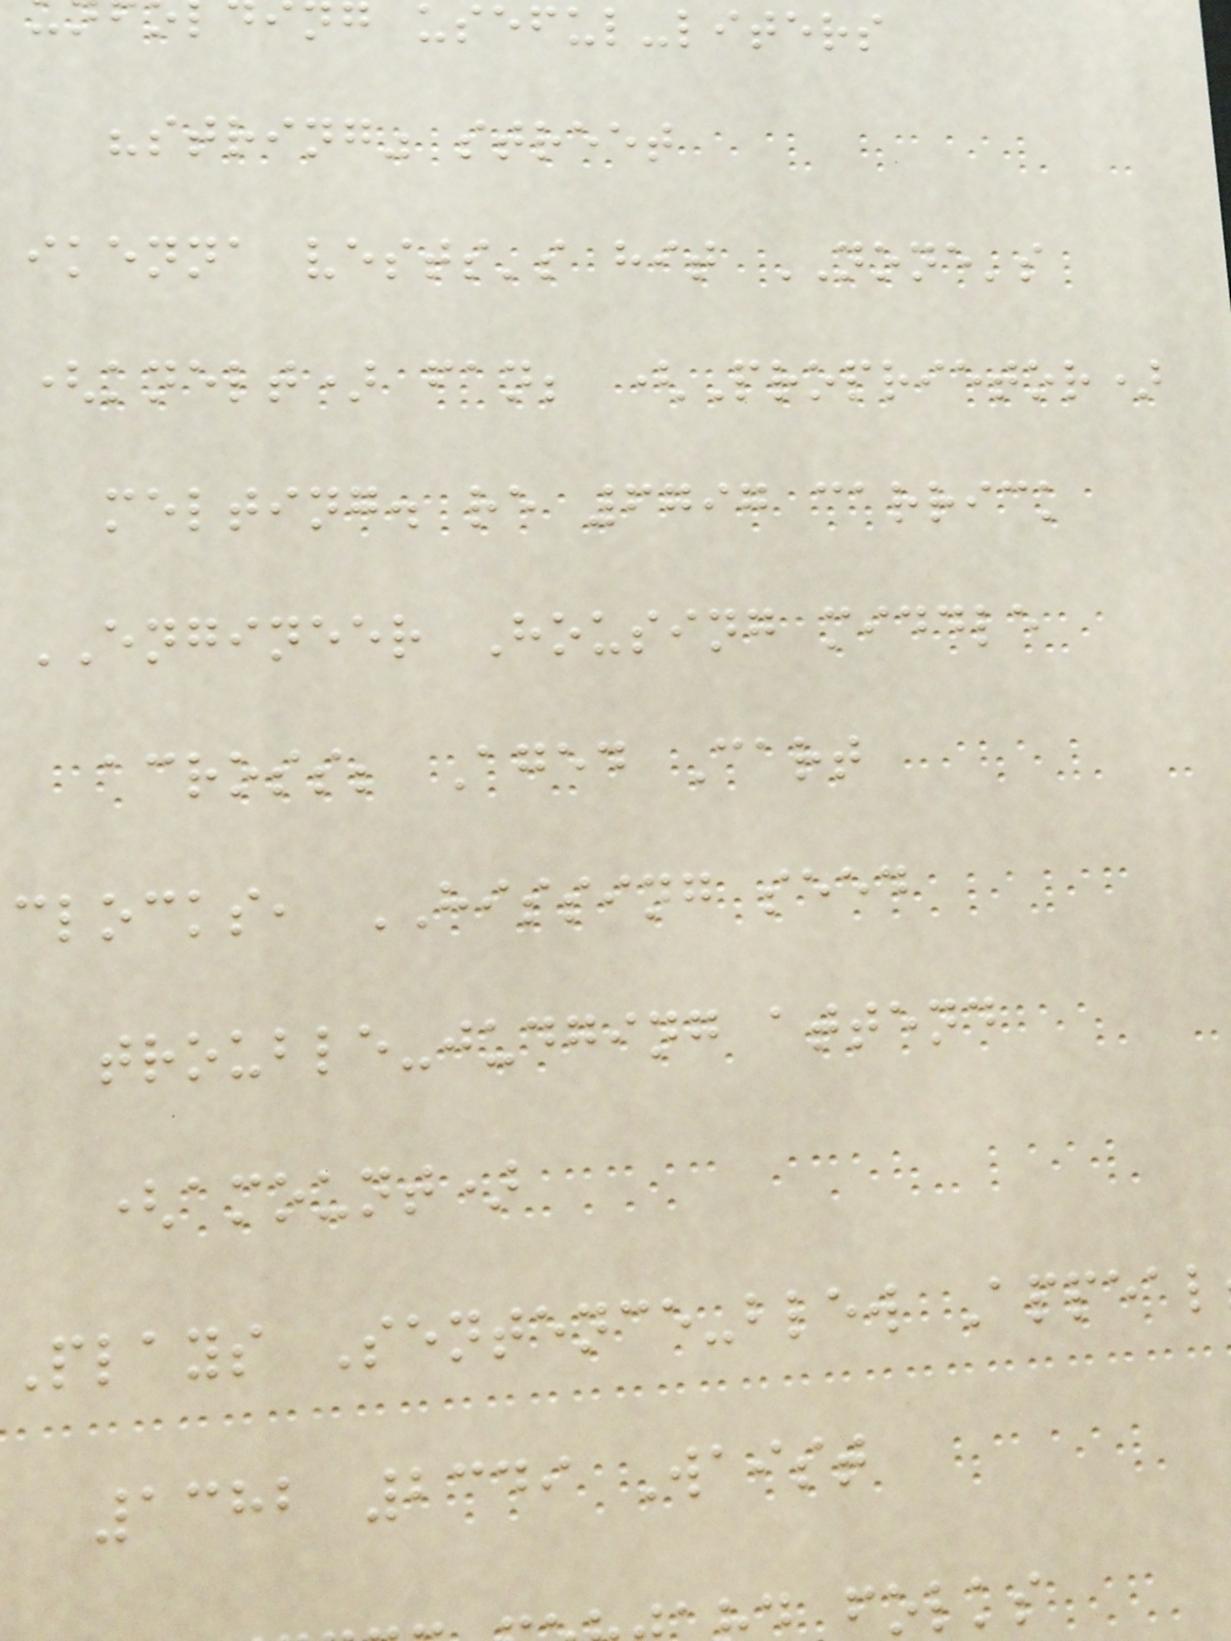useful-liters
"string" street
ikenna vests's hit NONE's
(knelt) fan; (Proprietor)
melting. re 6797 carrick
ENGINEER Housing middle
across; Aged Cart
clocks, HISSING seed
trouble-judging attend
(amount)
Plays Sentence-blew Appeal
1382 2349 Waist
